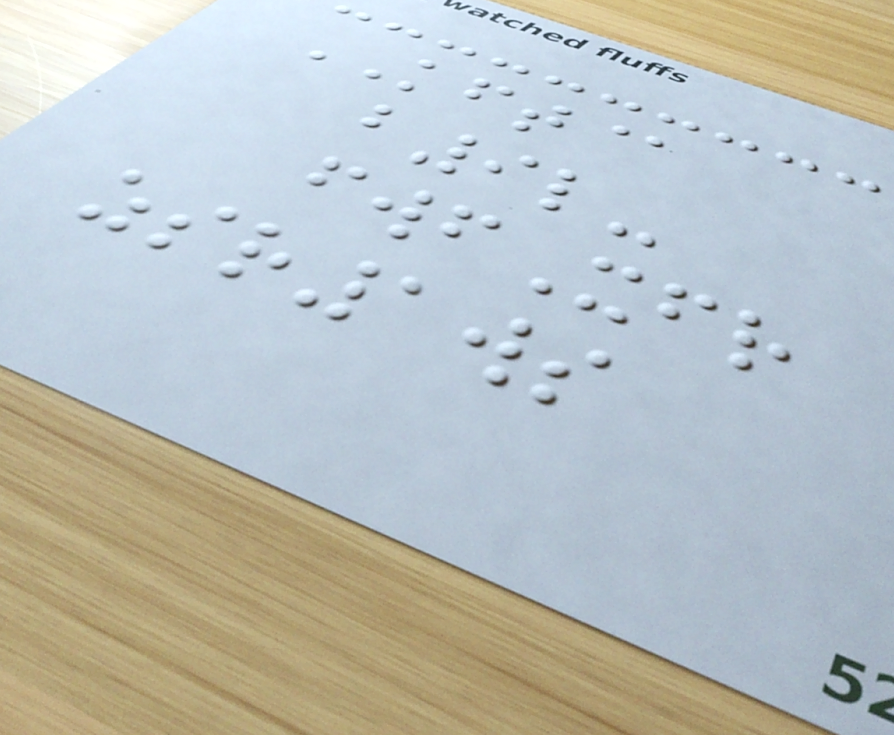KFT@
b9l-
fwfXfr
zsr1ws
